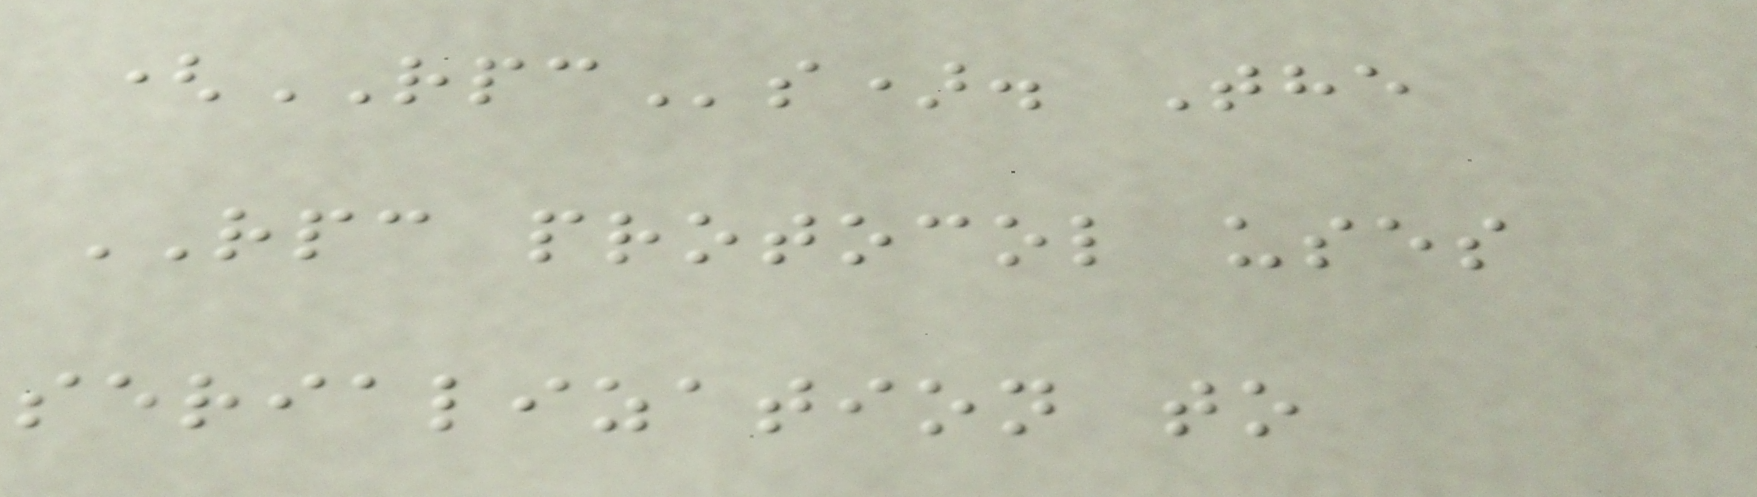(RPCs). The
RPC protocol uses
serialization to
